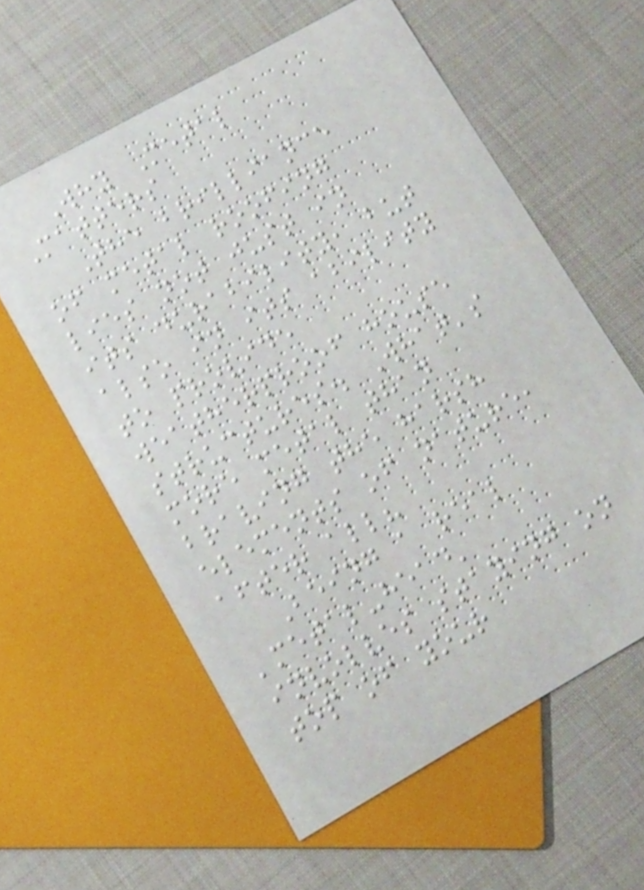Why Metal
Matters
The brilliance
of metal roofing
lies not just in
its durability, but
also in its ability
to provide
weatherproof house
structures. What's
more metal than
braving the harsh
elements of nature,
after all?
Being a real
'metal-head'
involves staying on
top of your
